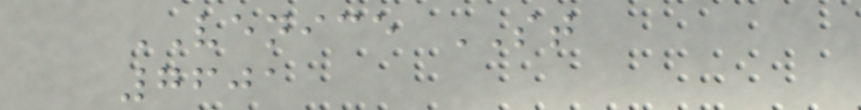VENICE ST
7601
